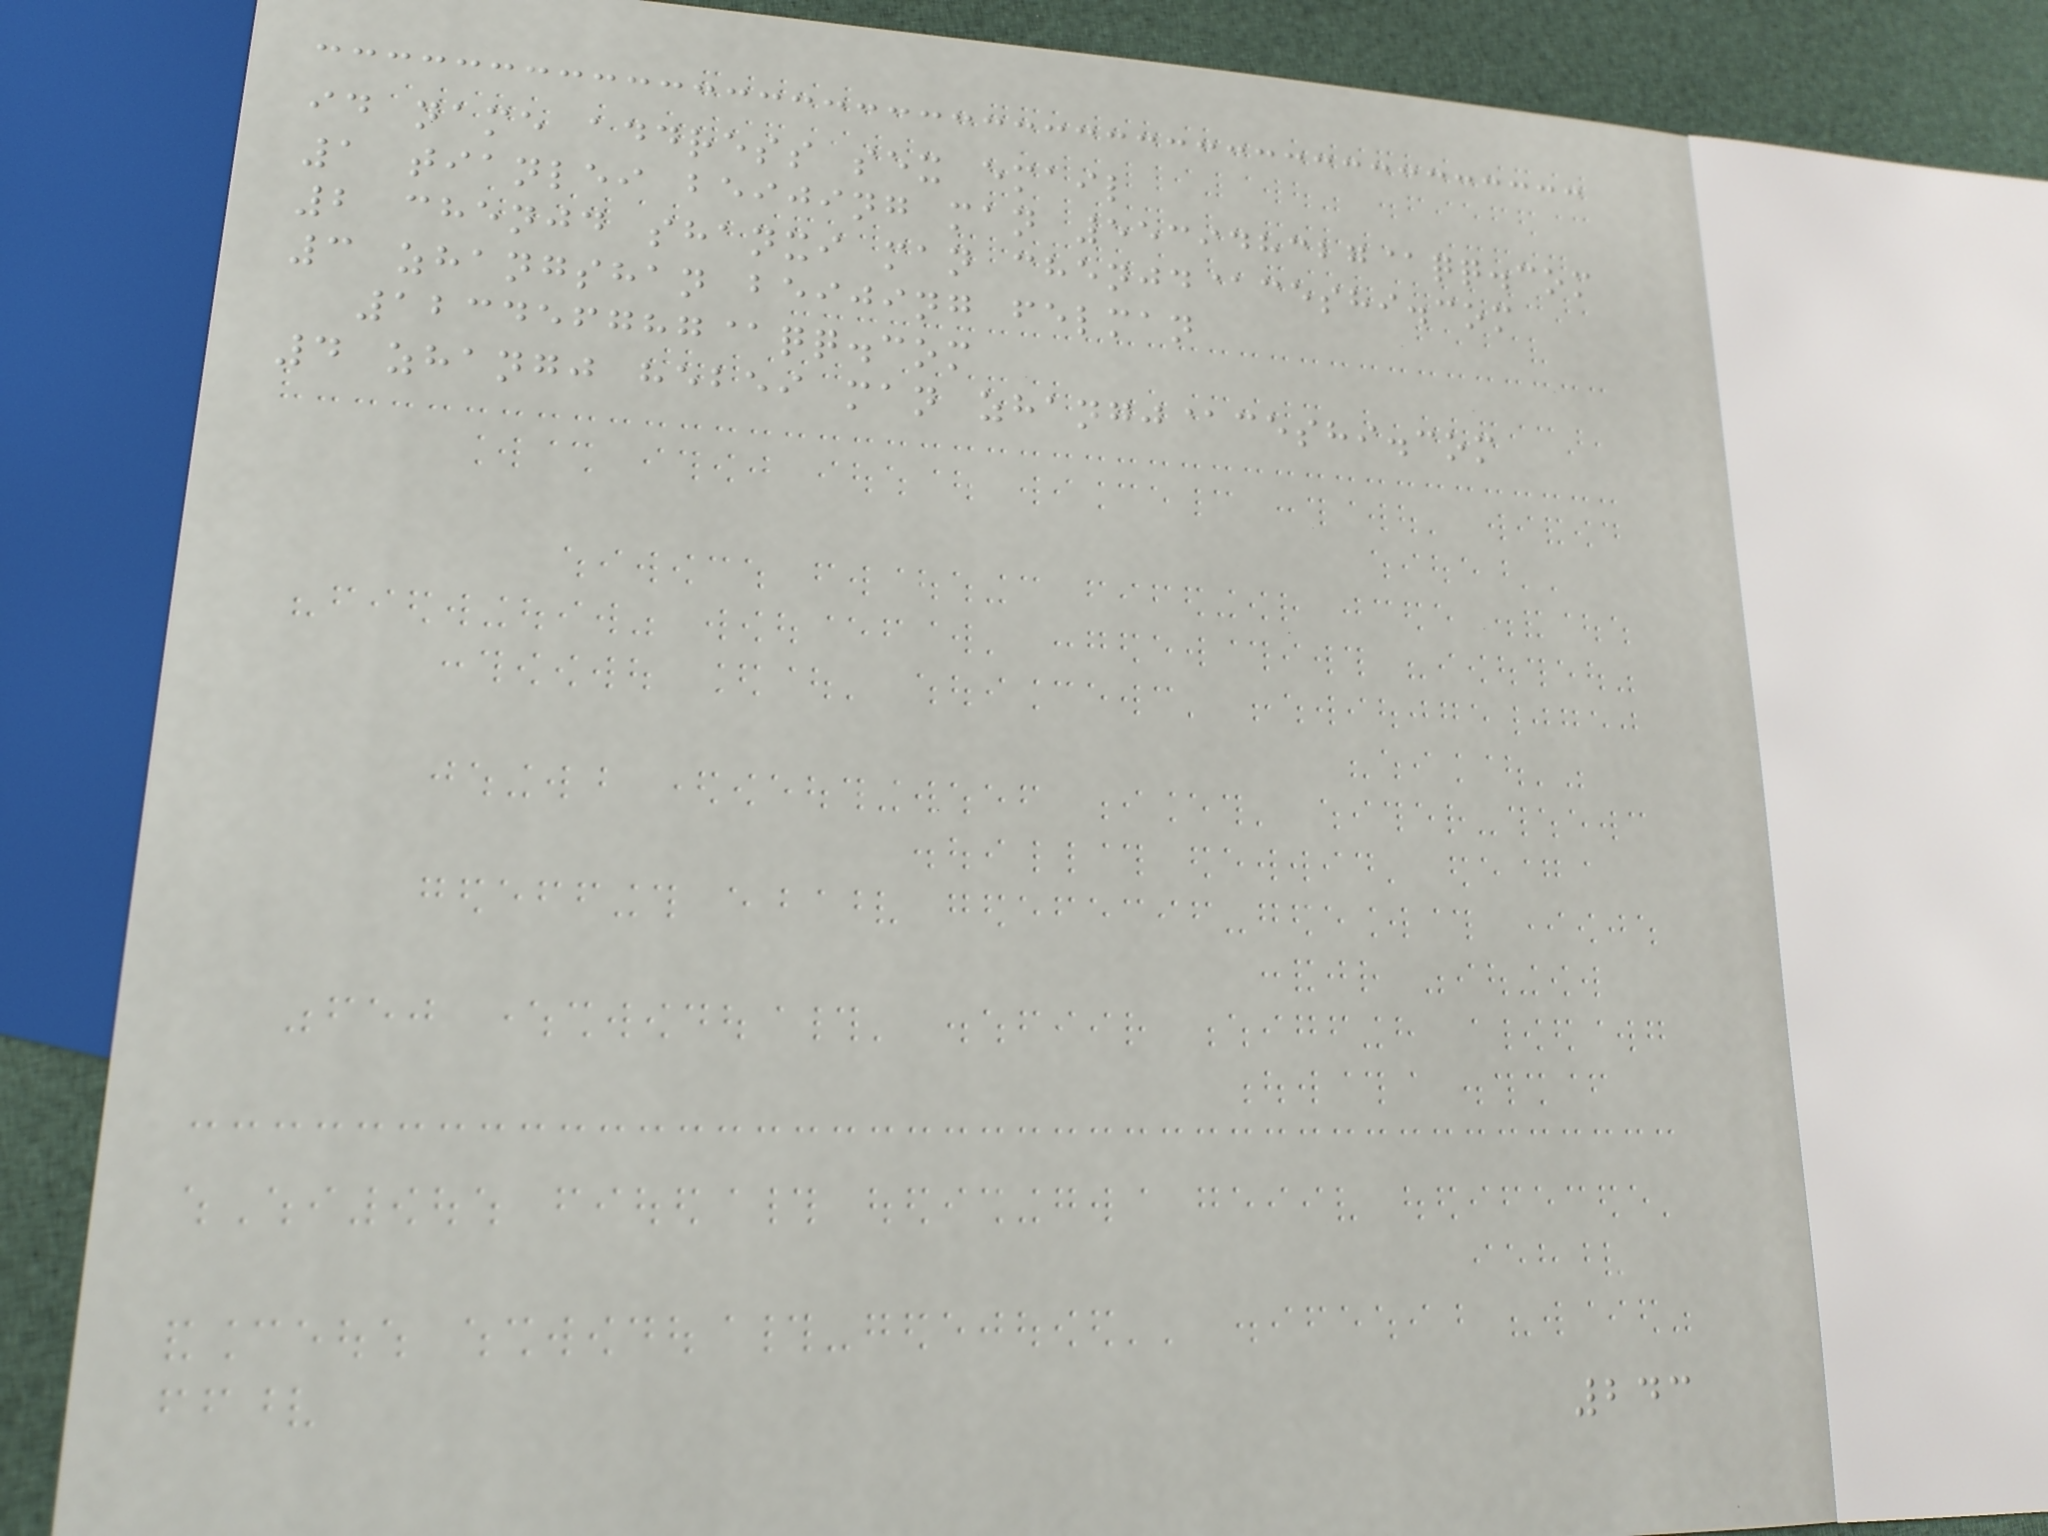id name address sex email
1 tianlei beijing man 553948327@qq.com
2 chenjd shanxi man chenjd@ceshi.com
3 zhangshan beijing felman
123456787@qq.com
4 zhangj hebei man zhangj@ceshi.com
243
